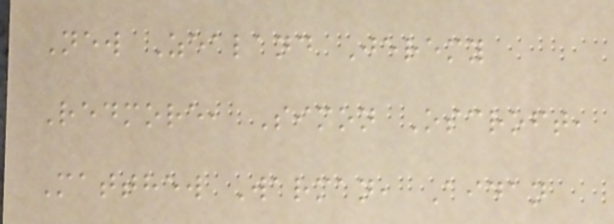New Zealand Jeremy
Redmore, Simon Oscroft,
Matthew Warman, Aidan
